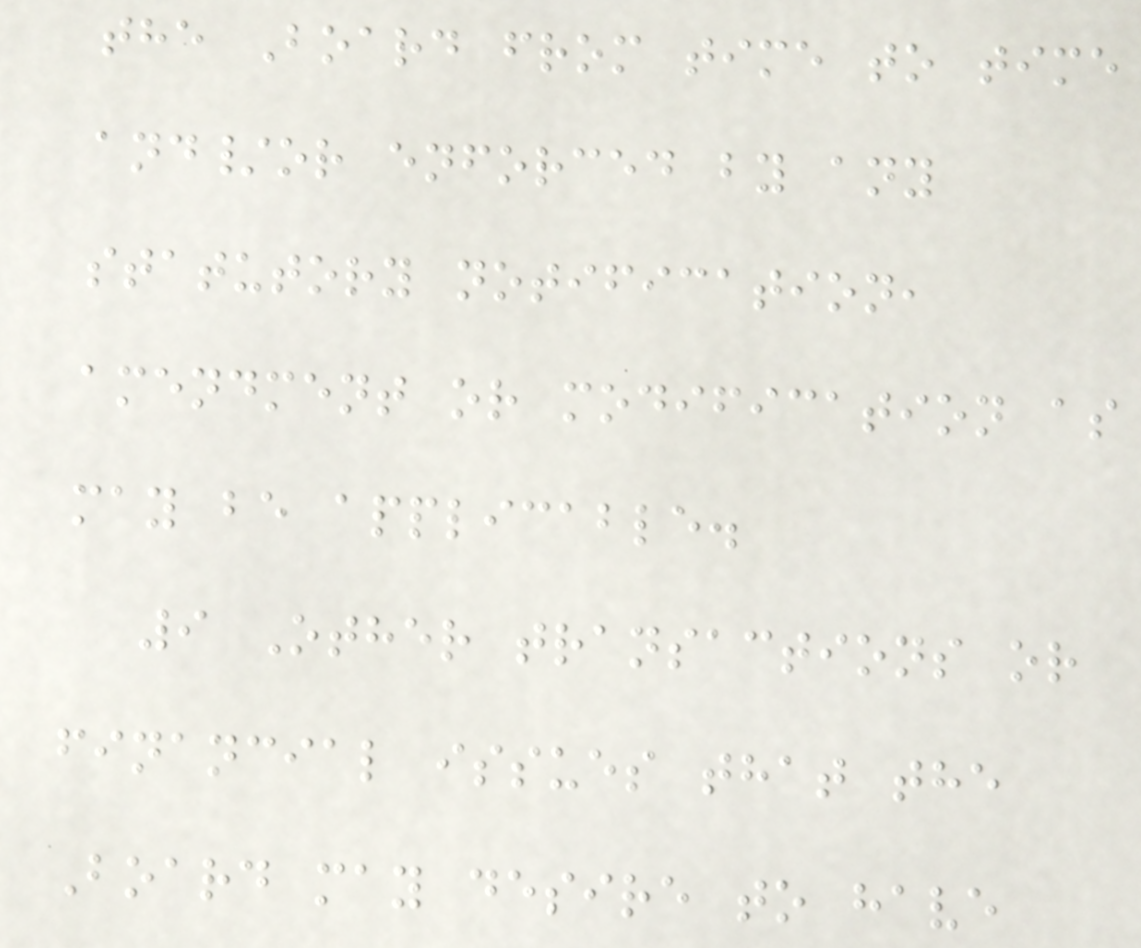the Board from time to time
and/or enforced by any
statutory notification,
amendment or modification as
may be applicable.
9 Other transactions or
financial issues that the
Board may desire to have
